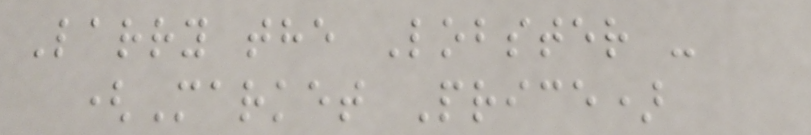Larry the Lobster -
(Market Price)
